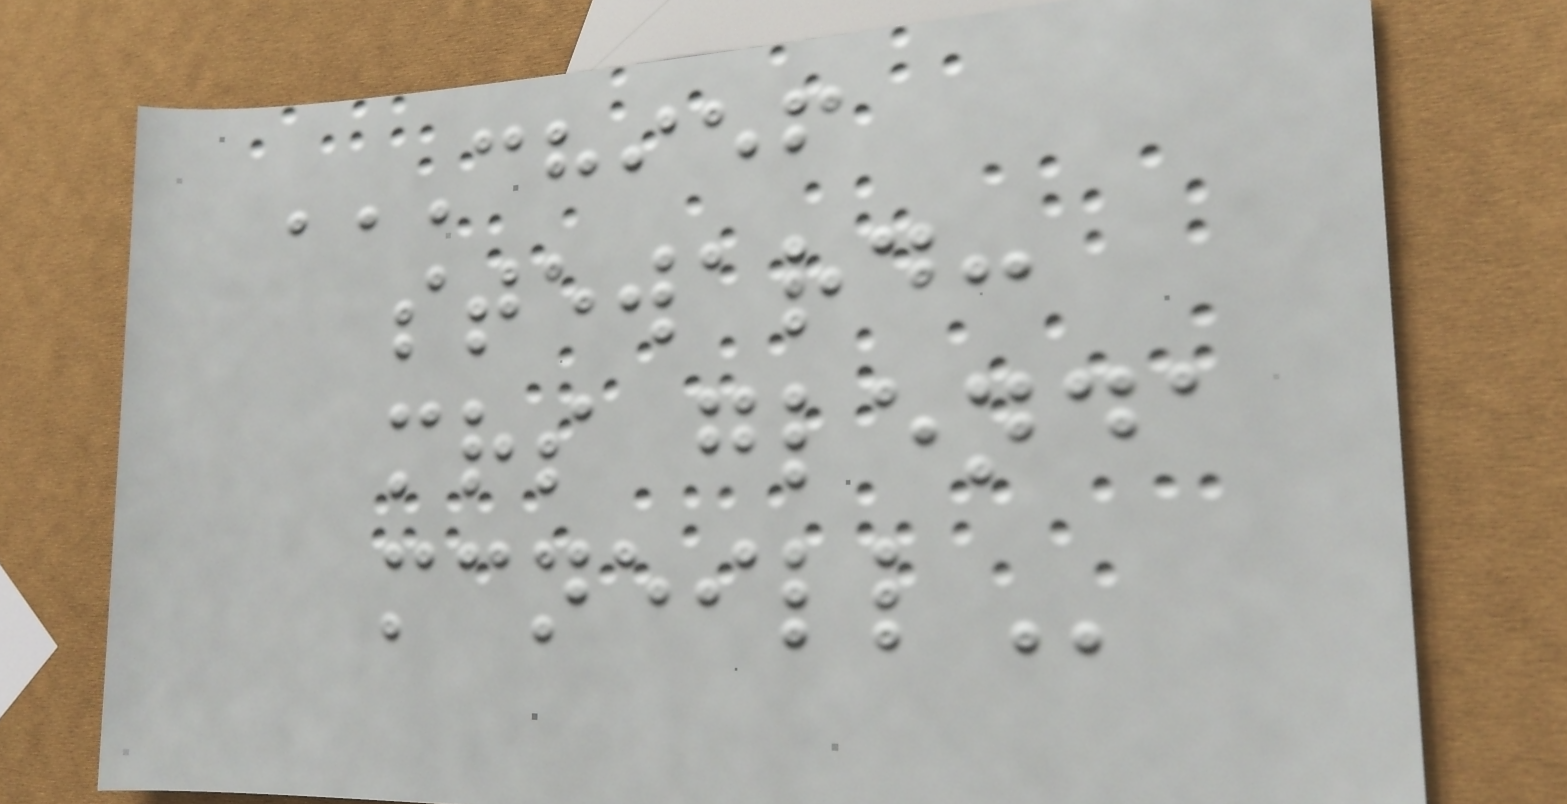CHIEF
STEWARD:
MRS GLENDA
MCNEILL
